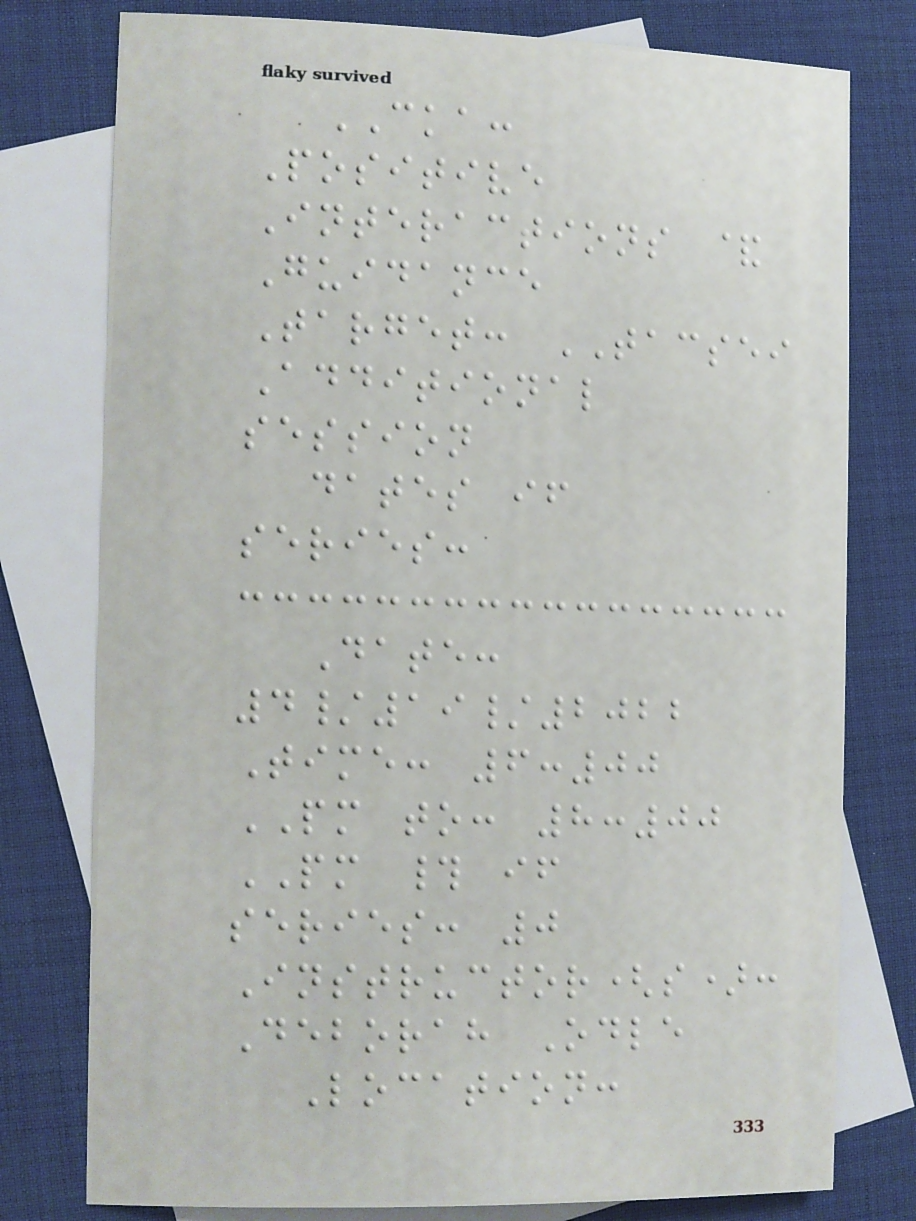CKA:
Positive
Interactions &
Guidance
Target: TACSEI
Additional
session
dates if
series:
Date:
4/19/2022
Time: 6:00
PM to: 8:00
PM # if
series: 0
Instructor(s):
Deborah Odle
Location:
